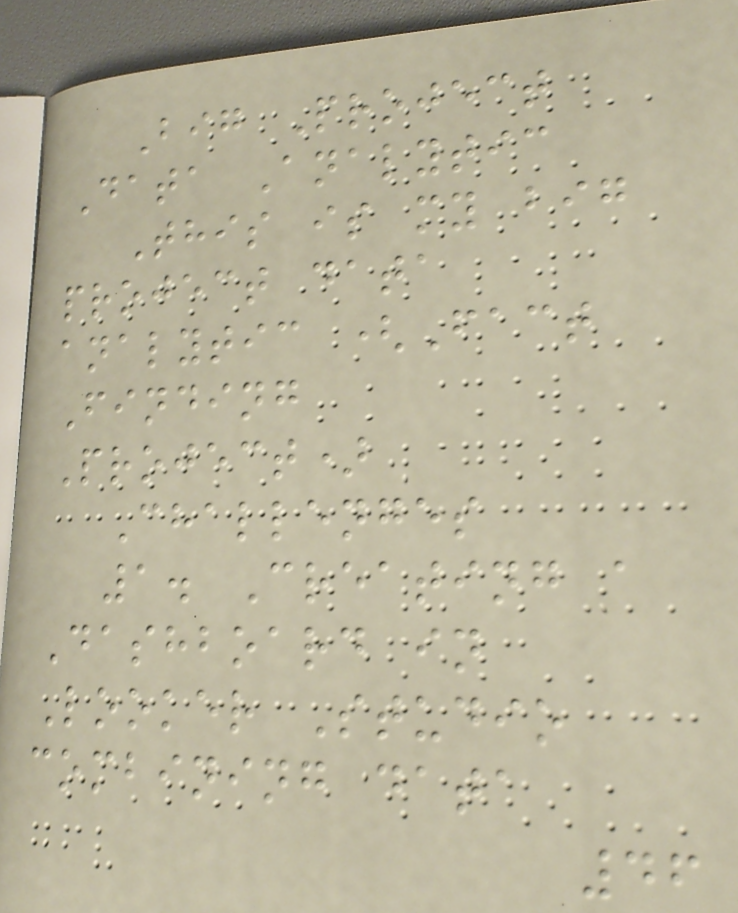Big Project
Data Analytic
This is my big
project data
analytic (Fact
Finding
Project)
Challenges
1. Creating a
Dashboard in
Looker Studio
combining data
46
